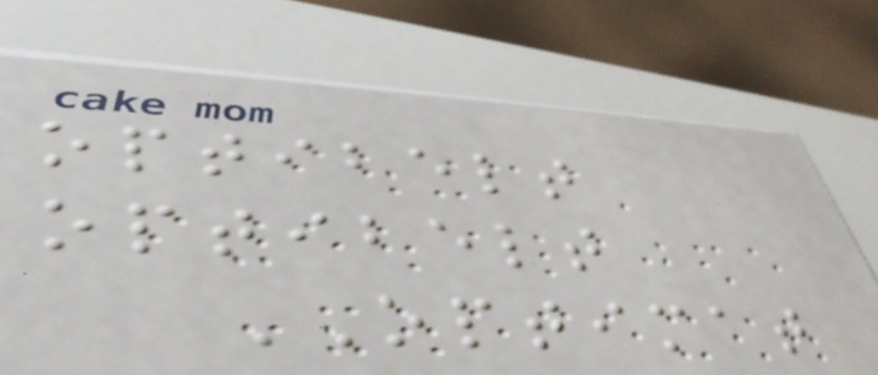optibelt
optibelt
OPTIMAT
